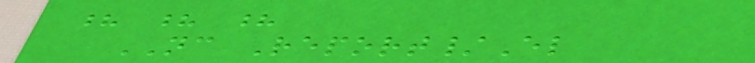? ? ?
NC Report/El
